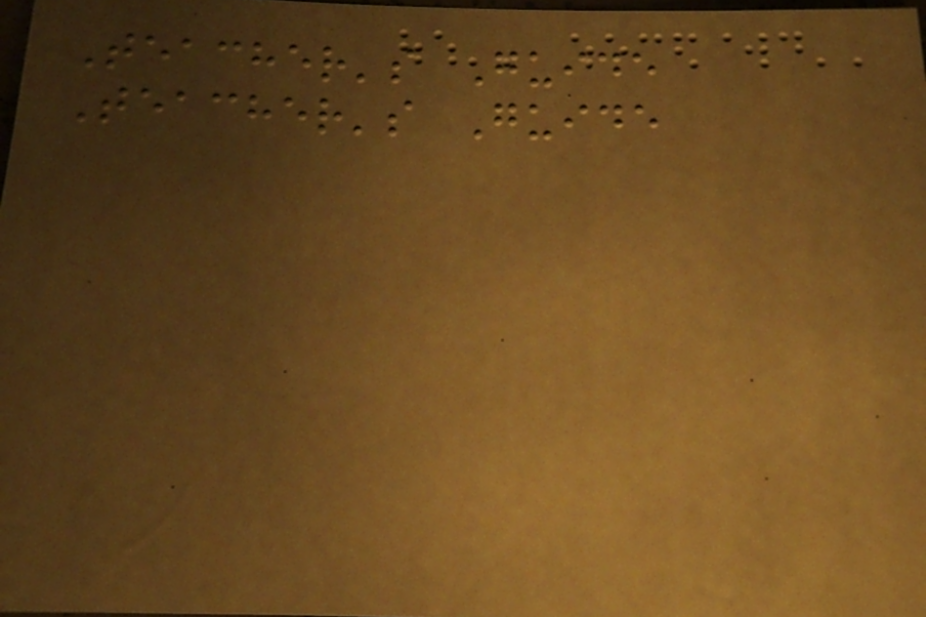Teacher's Guide
Teacher's Guide
